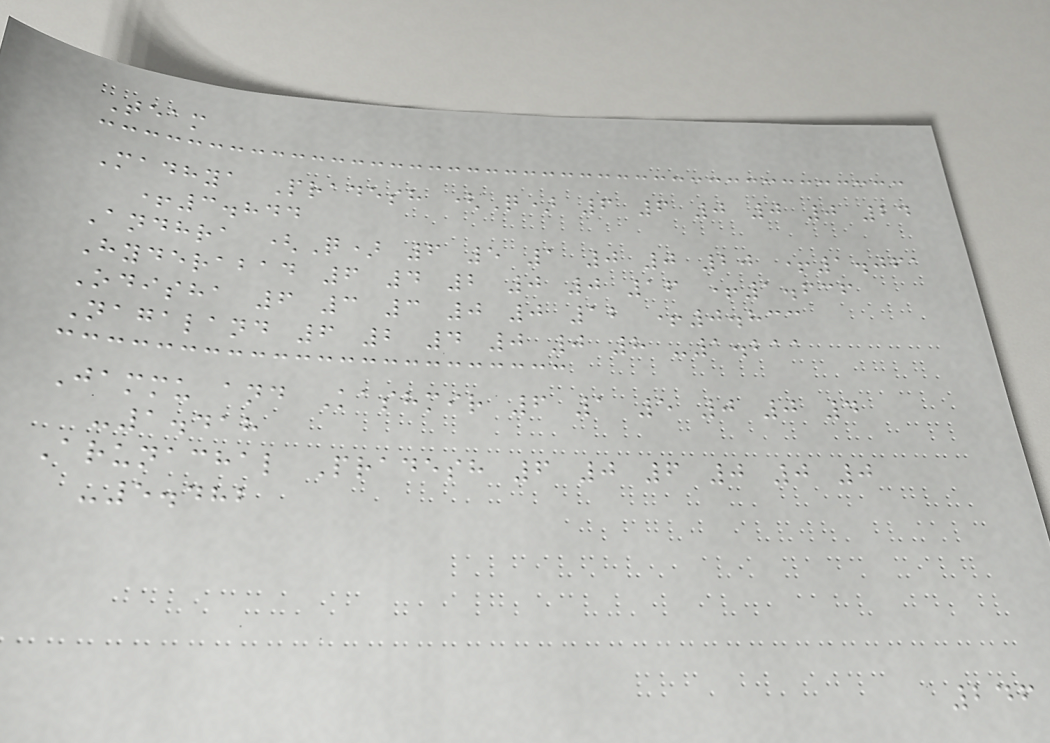Team
Madhya Pradesh (Q) 6 6 0 0 0 24
+3.844
Andhra (Q) 6 5 1 0 0 20 +1.061
Hyderabad 6 4 2 0 0 16 +1.636
Odisha 6 3 3 0 0 12 +0.833
Nagaland 6 2 4 0 0 8 -1.211
Jammu and Kashmir 6 1 5 0 0 4
-1.418
Arunachal Pradesh 6 0 6 0 0 0
-5.482
246
